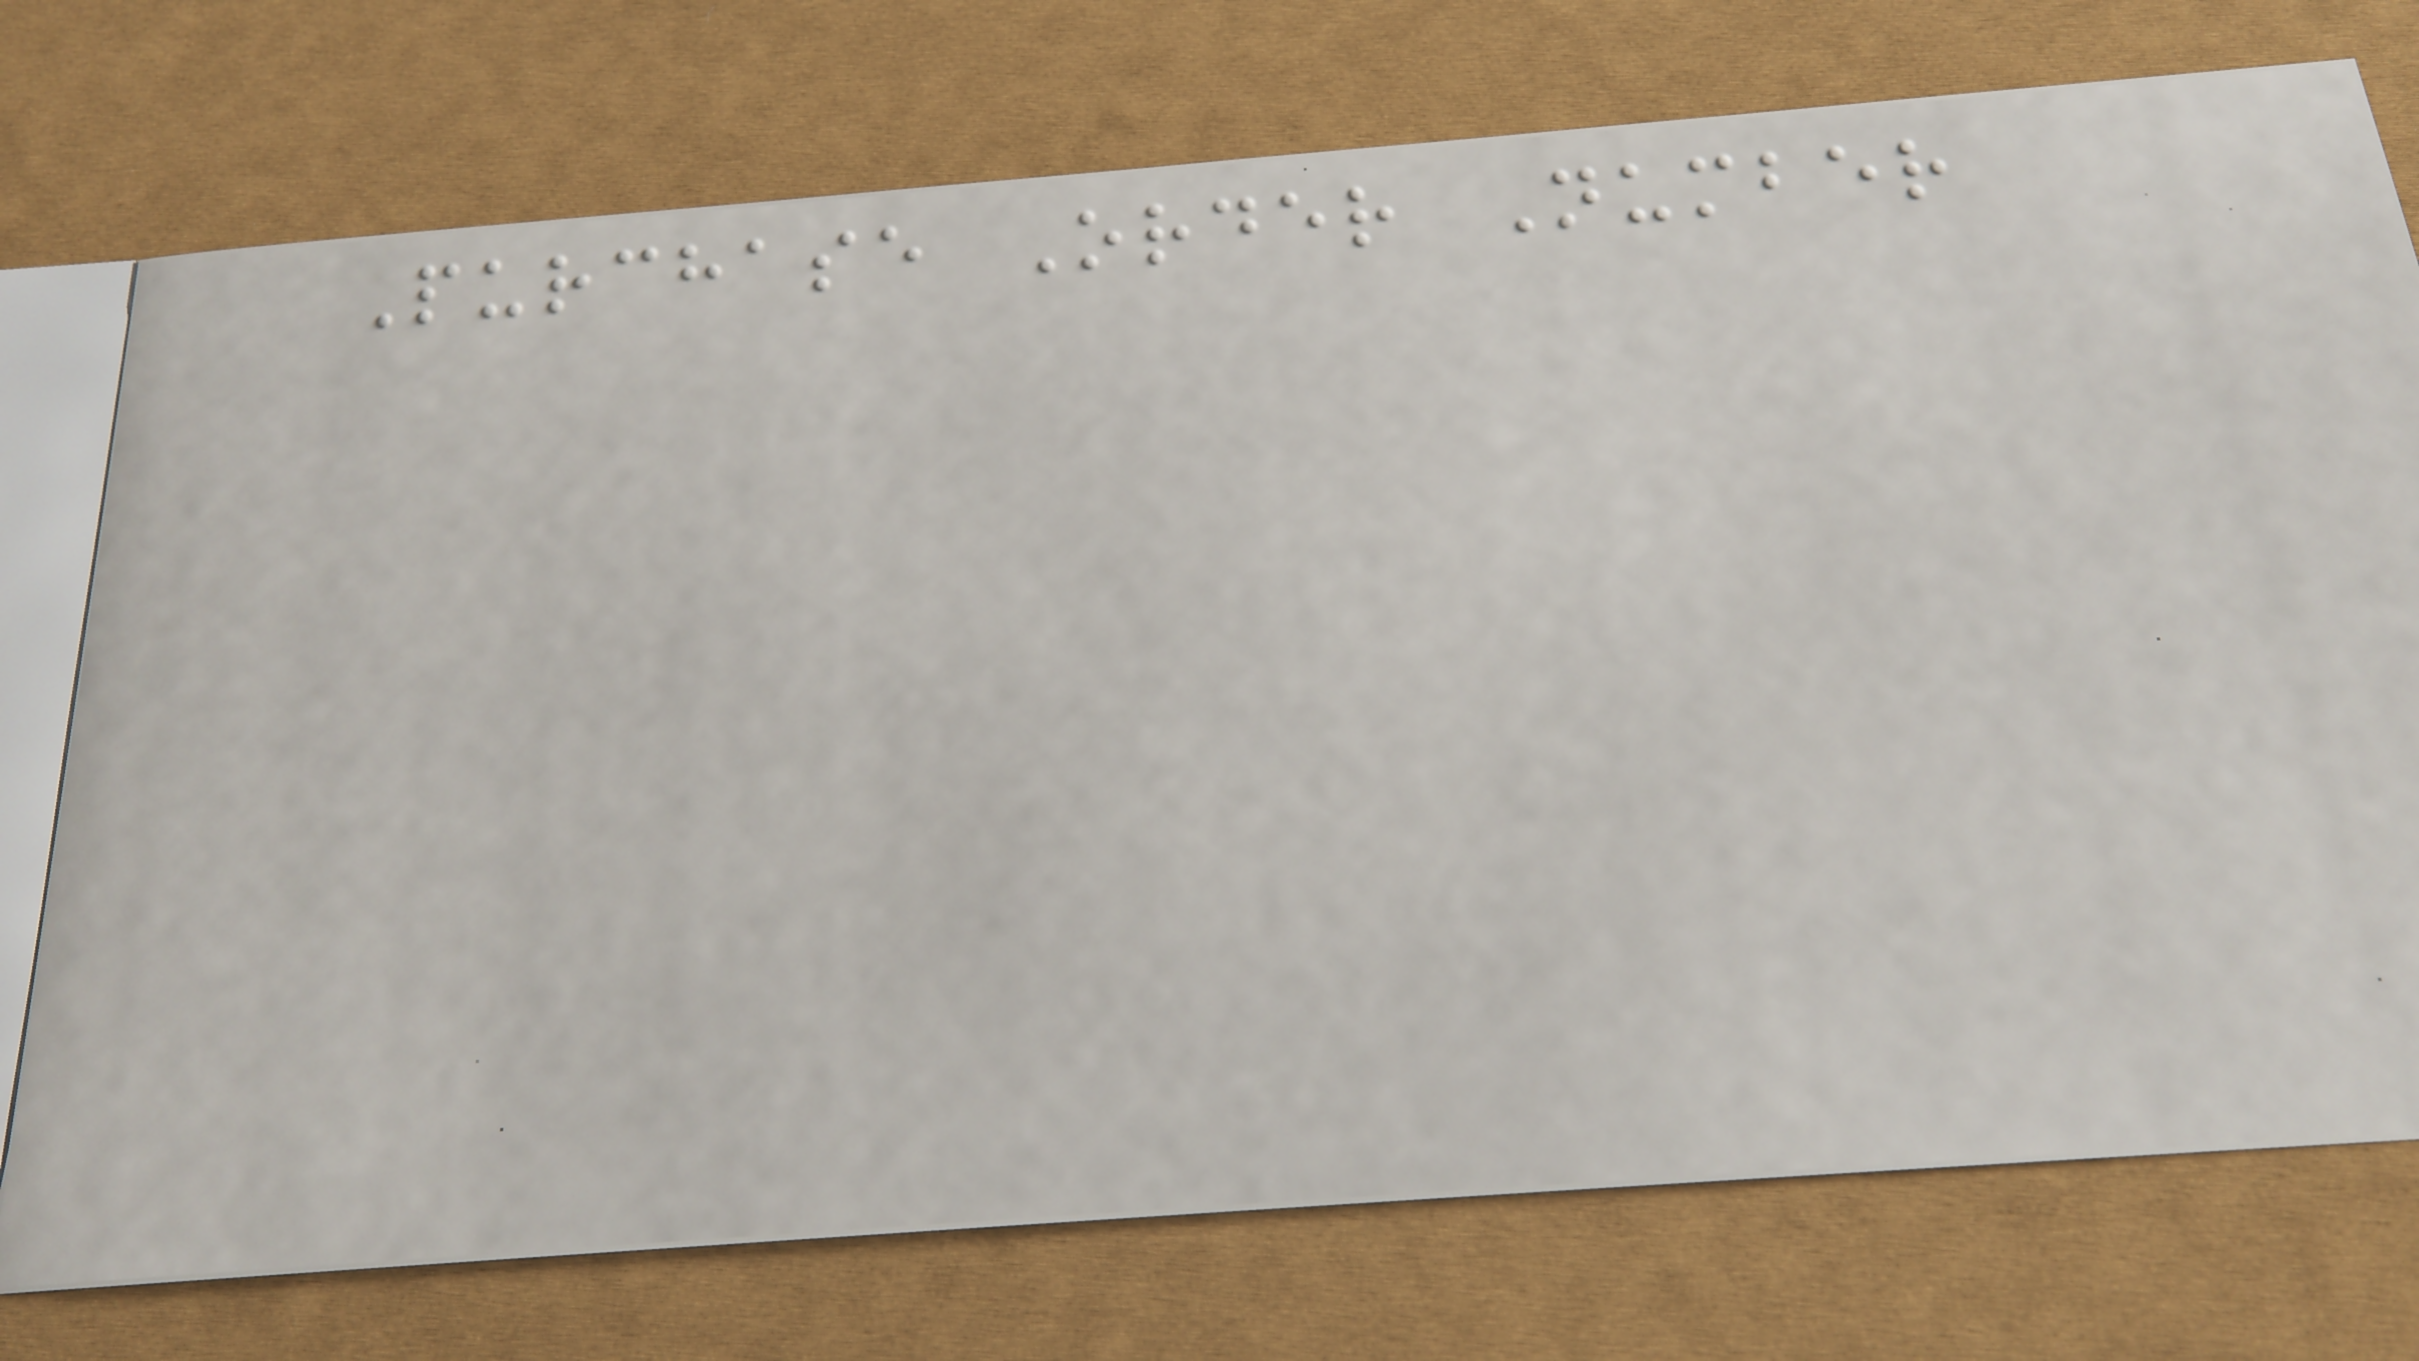Purchase Order Number
